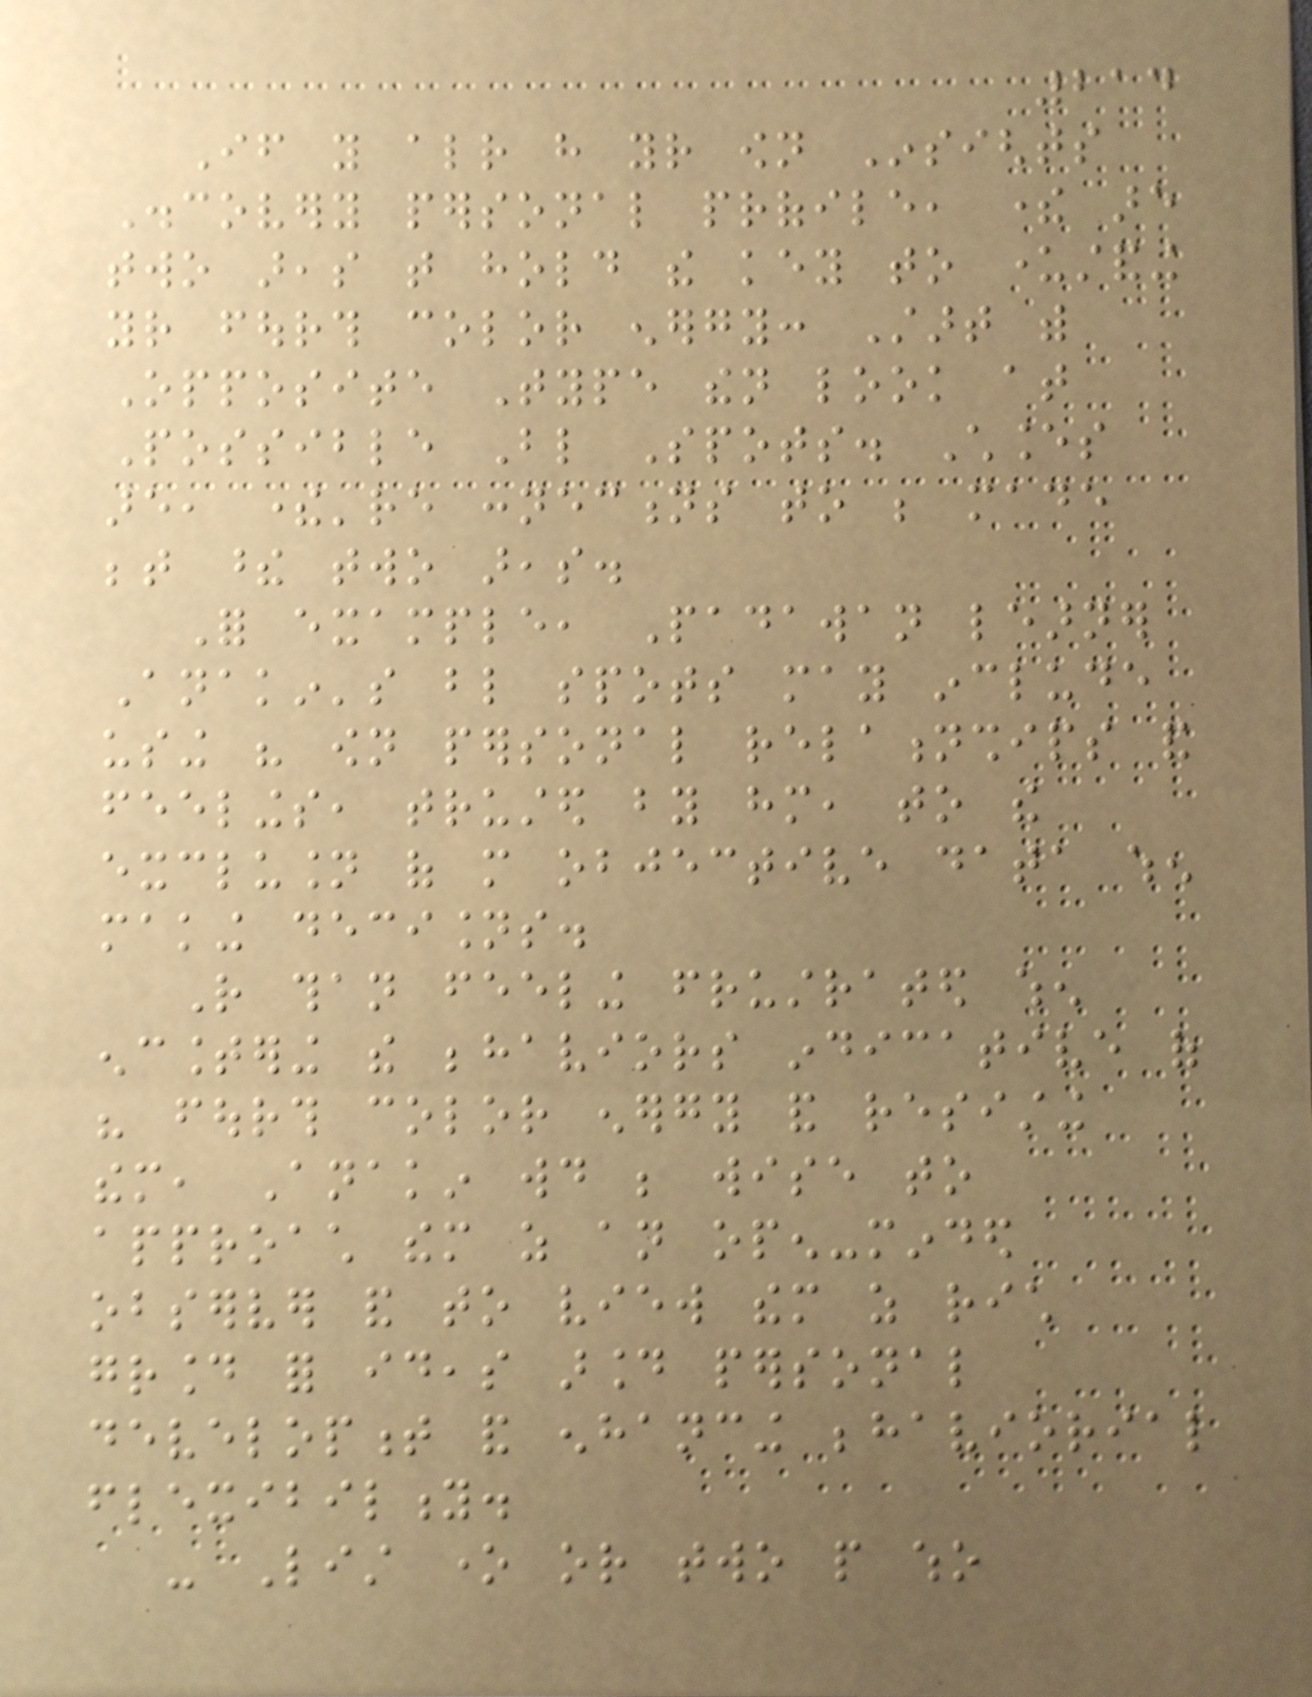214
If you already have your own Insights
Discovery personal profile, there are
two areas that hold the key to understanding
your fourth color energy: Start with
Opposite Type then look at
Possible Blind Spots. Chances
are, there're connections to be made
between these two areas.
For example, Padawan learner
Anakin's blind spots may include
using his own personal relationships and
feelings, trusted by him, to the
exclusion of more objective data when
making decisions.
Rather than feeling frustrated when
encountering the behaviors indicative of
his fourth color energy and resisting
them, Anakin would be wise to
approach them as an open-minded
observer and to view them as rich
ground for ideas around personal
development and enhancing behaviorial
flexibility.
- List one or two people who
